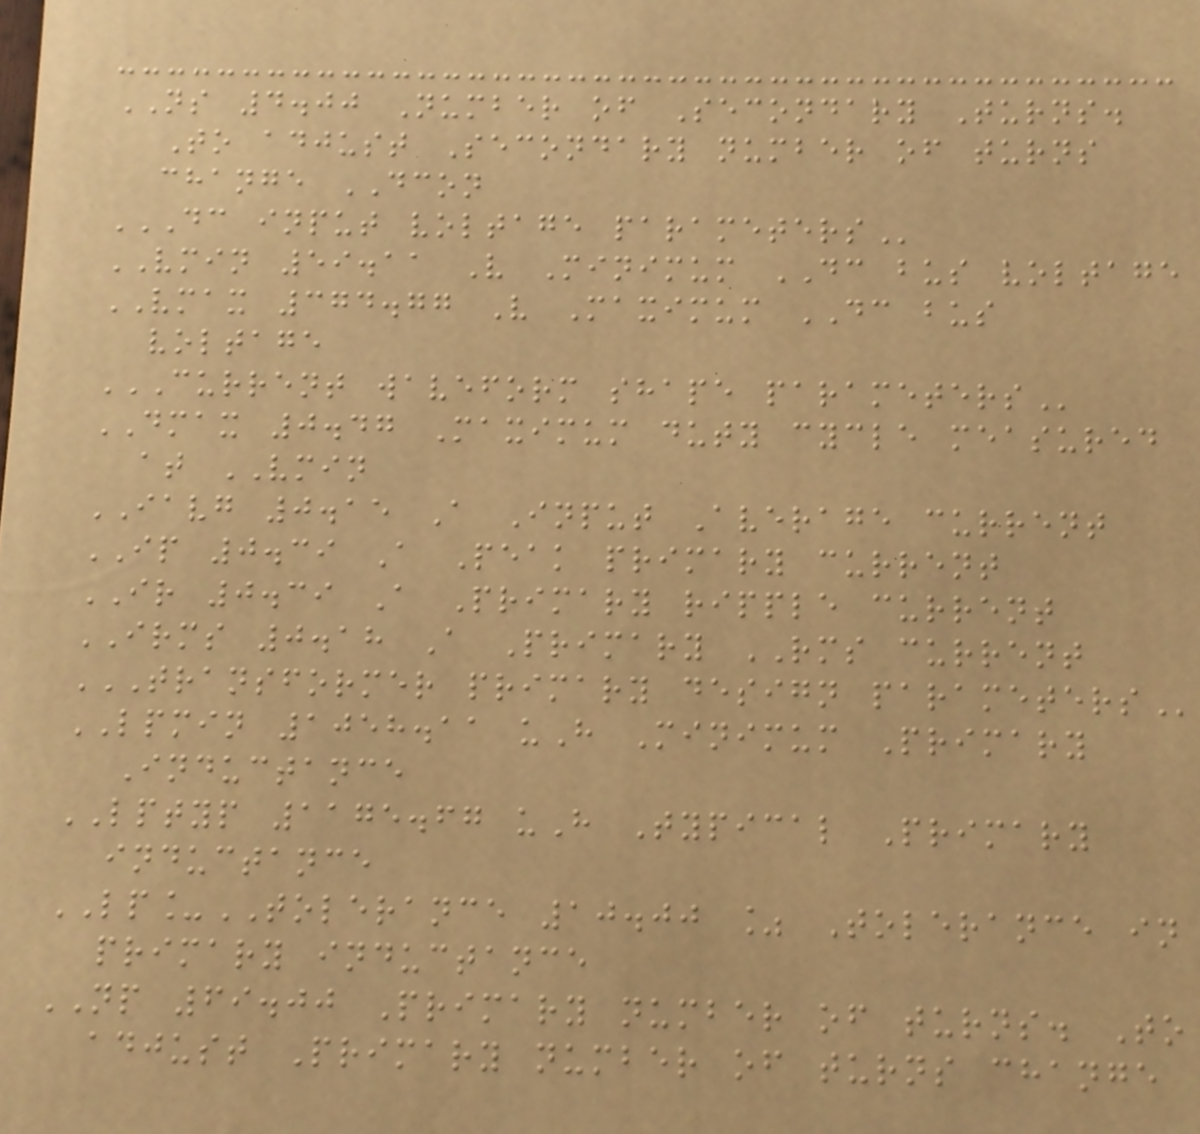NS 4.00 Number of Secondary Turns.
To adjust Secondary number of turns
change DCON
DC INPUT VOLTAGE PARAMETERS
VMIN 59.11 V Minimum DC bus voltage
VMAX 374.77 V Maximum DC bus
voltage
CURRENT WAVEFORM SHAPE PARAMETERS
DMAX 0.47 Maximum duty cycle measured
at VMIN
IAVG 0.15 A Input Average current
IP 0.39 A Peak primary current
IR 0.39 A Primary ripple current
IRMS 0.18 A Primary RMS current
TRANSFORMER PRIMARY DESIGN PARAMETERS
LPMIN 1058.11 uH Minimum Primary
Inductance
LPTYP 1175.67 uH Typical Primary
inductance
LP_TOLERANCE 10.00 % Tolerance in
primary inductance
NP 69.00 Primary number of turns. To
adjust Primary number of turns change
